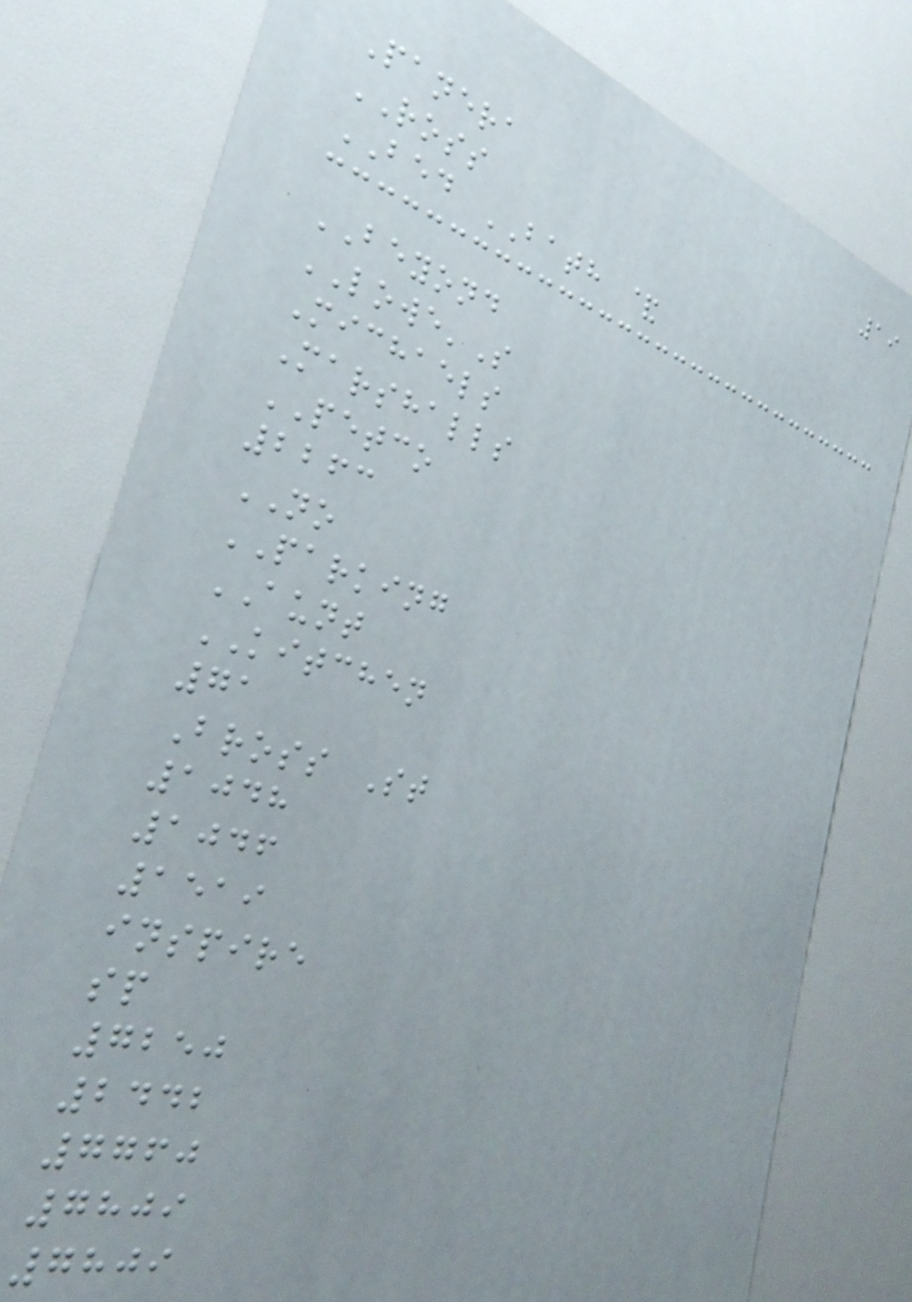19
Panera
ROSS
BED BATH &
BEYOND
LOWE'S
Michaels
Marshalls
PETCO
2263
NO
PARKING
AUNT
KITCHEN
71
Bross St
1048
1046
1519
inspire
sp
7250
2442
7760
7809
7809
